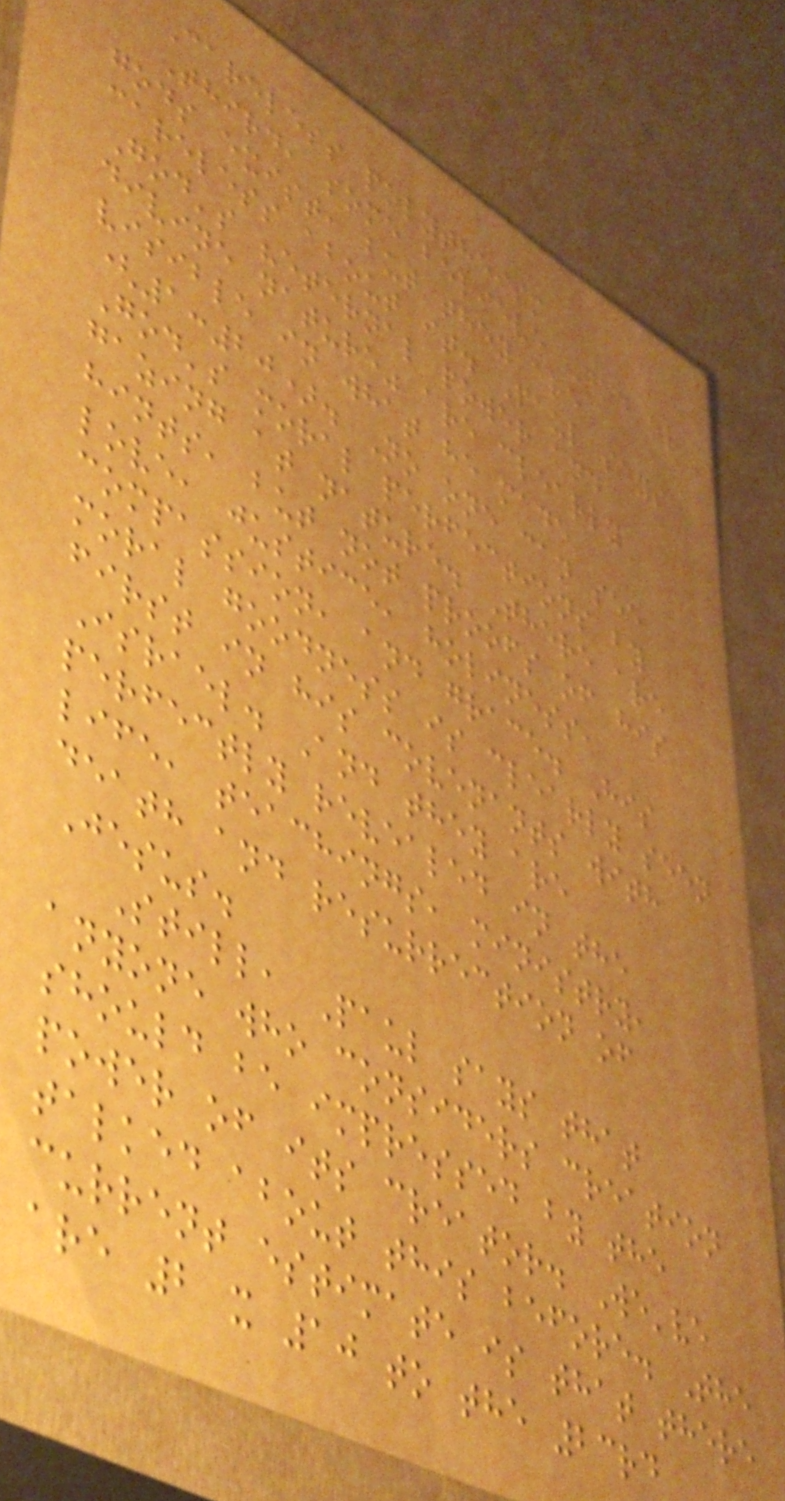Careless polytheism
Third, some believe God or
gods exist, but they are
careless about it. Paul says
God's "eternal power and
divine nature" are clearly
visible in what he made
(1:20). No one can see
God's moral perfections by
gazing at nature. There are
hints, but not proofs of his
love, justice, holiness,
compassion, and grace. His
moral goodness is clearly seen
first in his covenants with
Israel. And they are
perfectly revealed in the
life, teachings, ministry,
death and resurrection of
Jesus.
Still, Paul says that
anyone who considers creation
should be impressed by the
power of its creator. We've
talked about this before. The
current estimate is that there
are 2 x 10 to the 23rd
